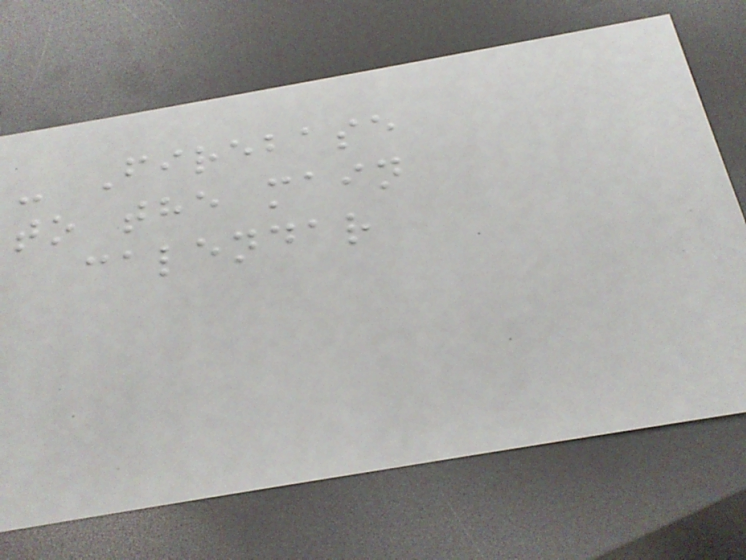- Firebase
to the main
calendar
